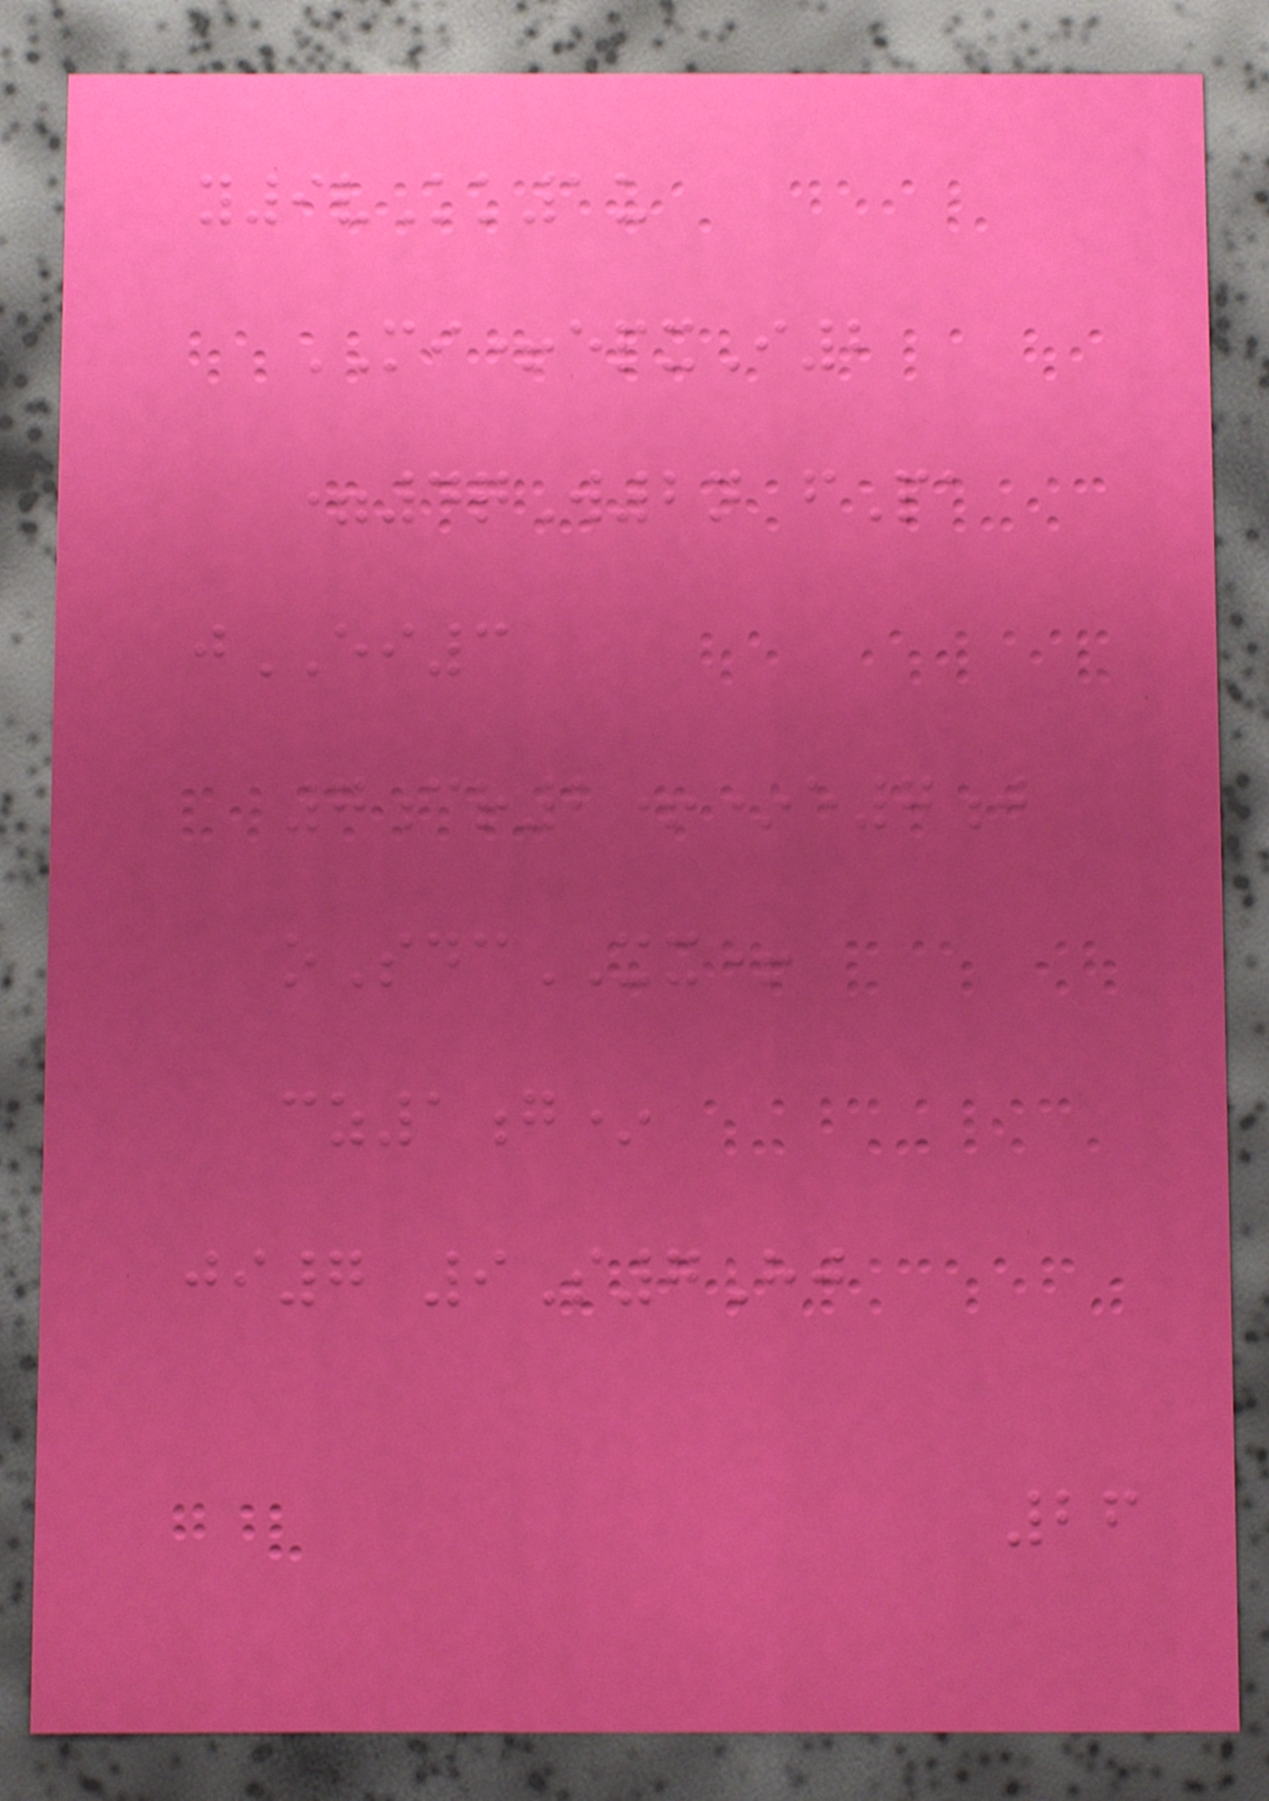y9vKk1u
MI+epxI2
=4qW2n fPa
jEI3
7cr2+*e7j
oSdcXX+
cz1g*
ji7 9S7Hj
26
